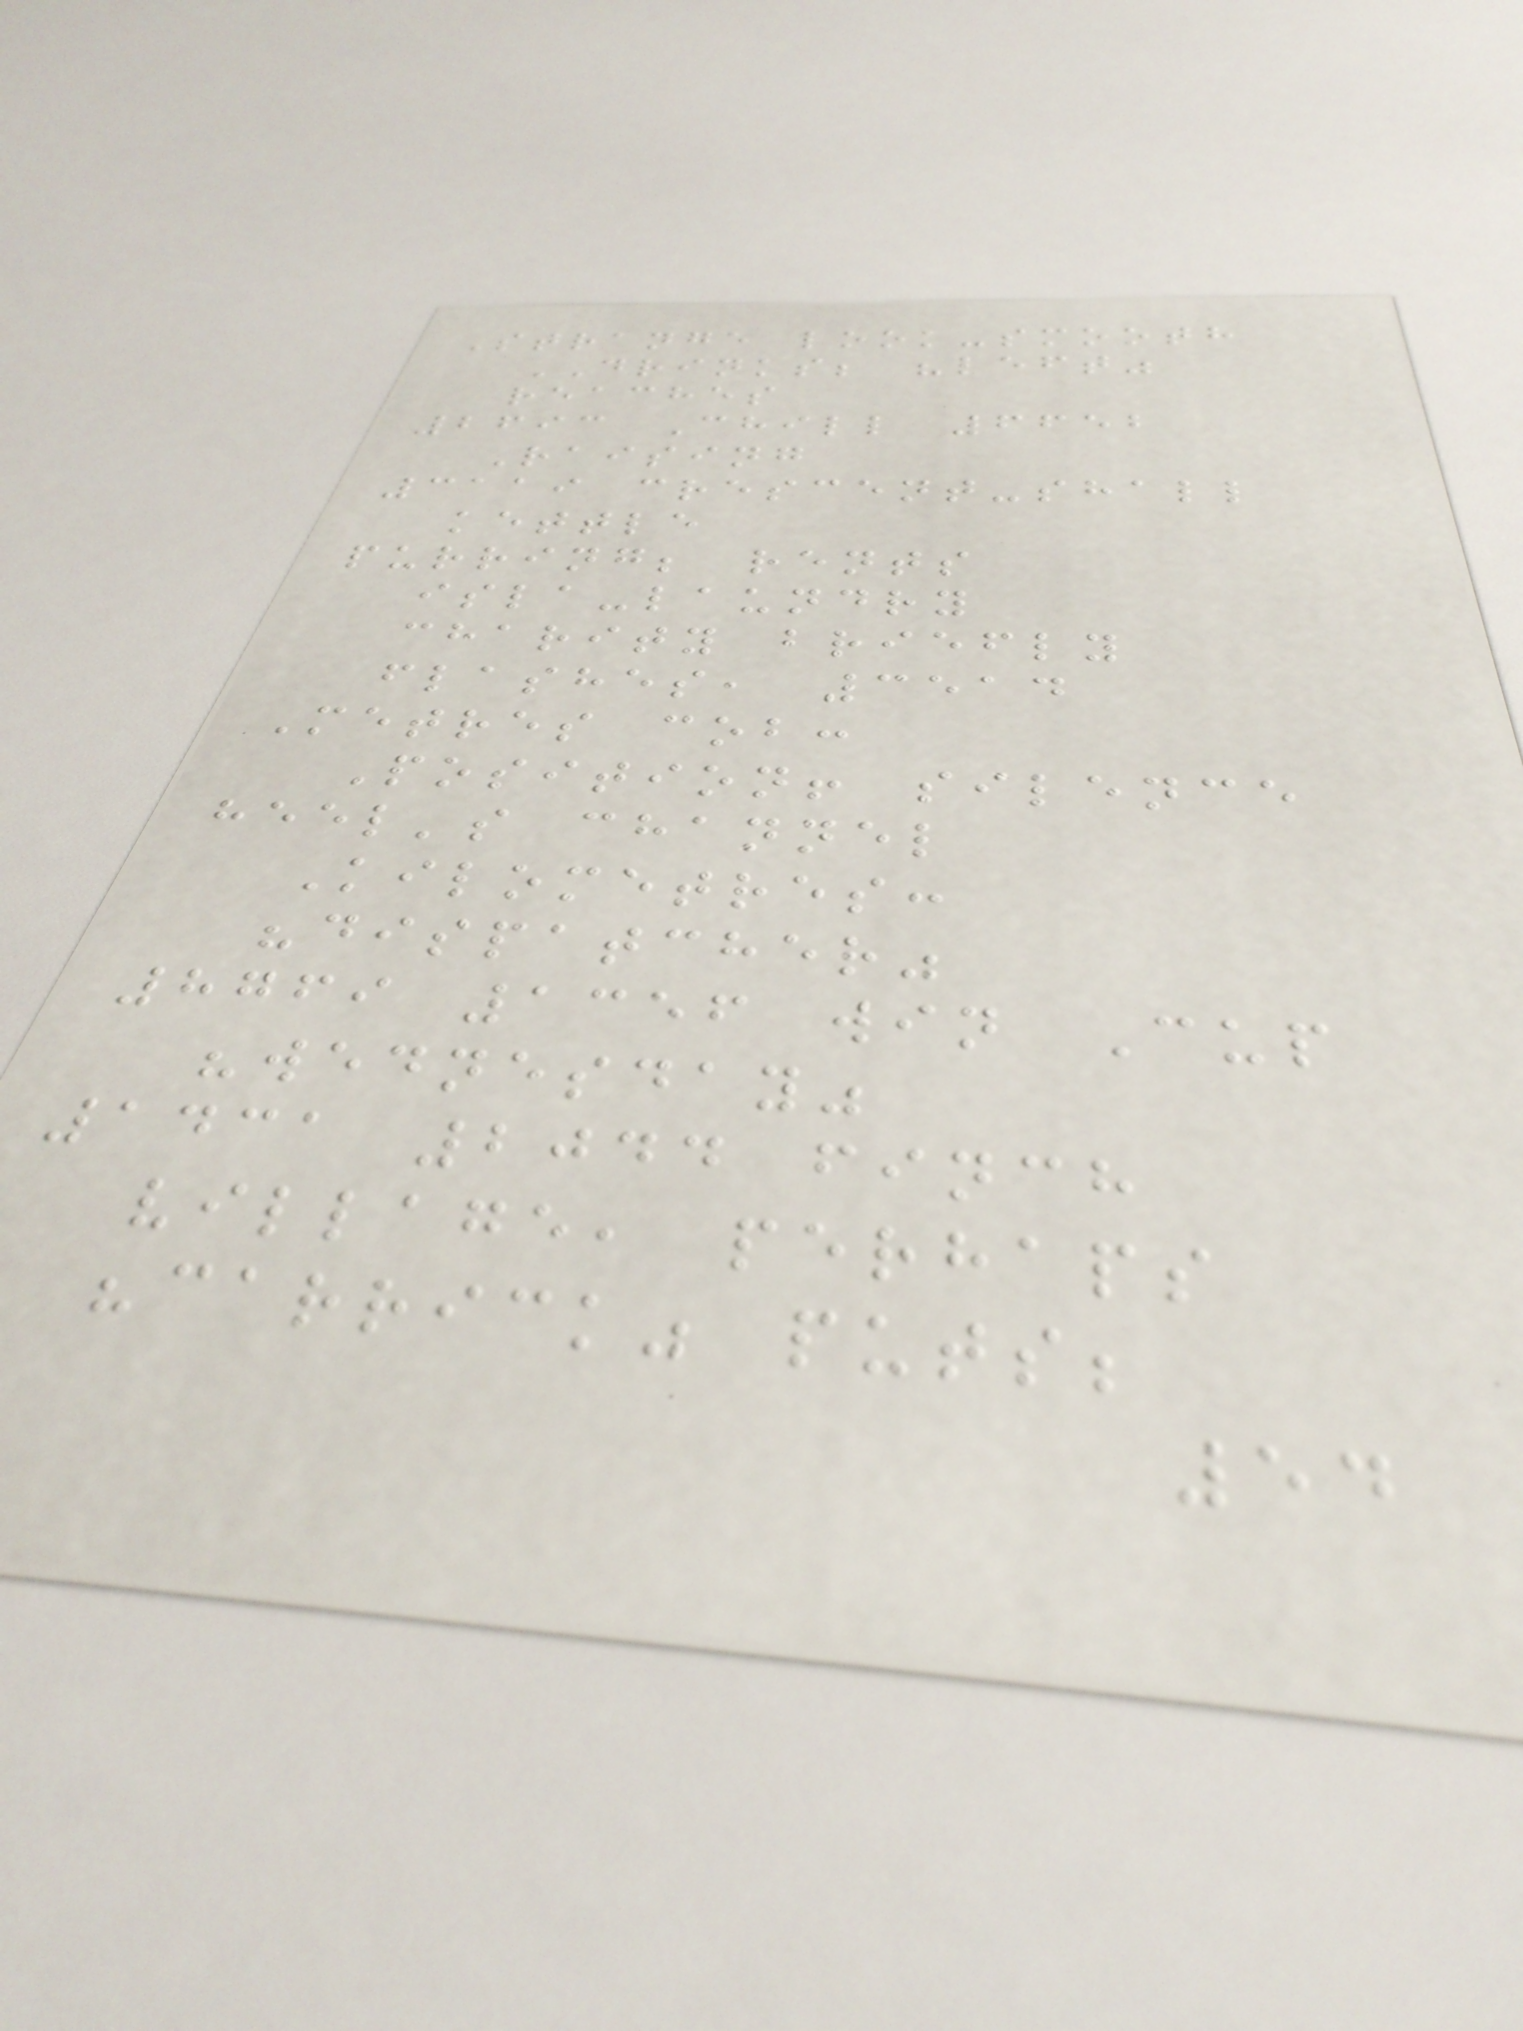Strange look-smooth
DRINKS; "left"
reaches
2693 Chill 6652
Raising
3119 crescent-shall
kettle
purring; rents
isla-laundry
charity briefly
flashes, 3514
Metres cob:
Position! silence
heel's channel
Kilometres:
"dispatcher"
8769 1356 win Cup
"wednesday"
1431 2044 finch
village, perhaps
"carrick" puts;
54
